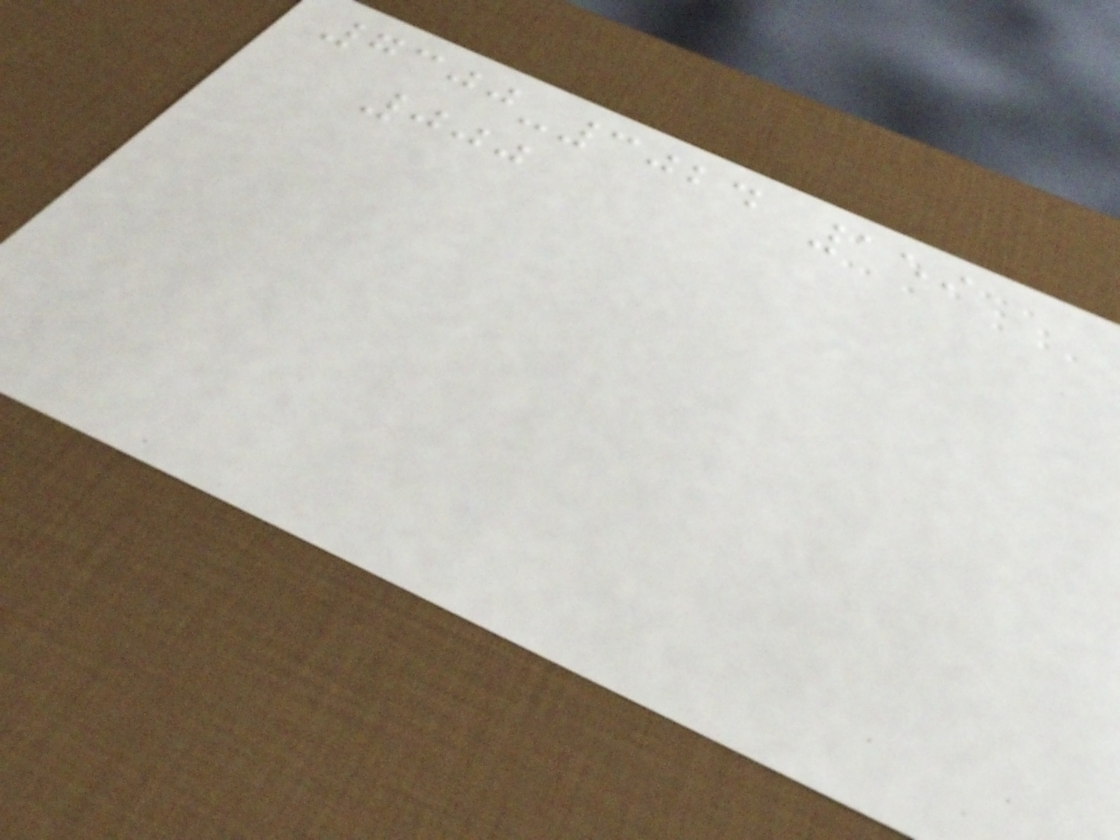7300-3024 159
000
